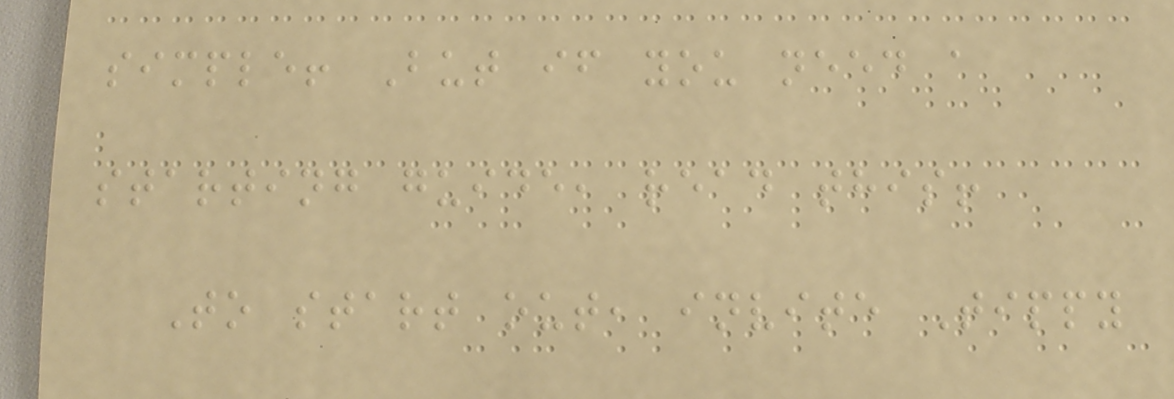simple! But if you need a
starting guide, read this!
To start out, invite Tippy
